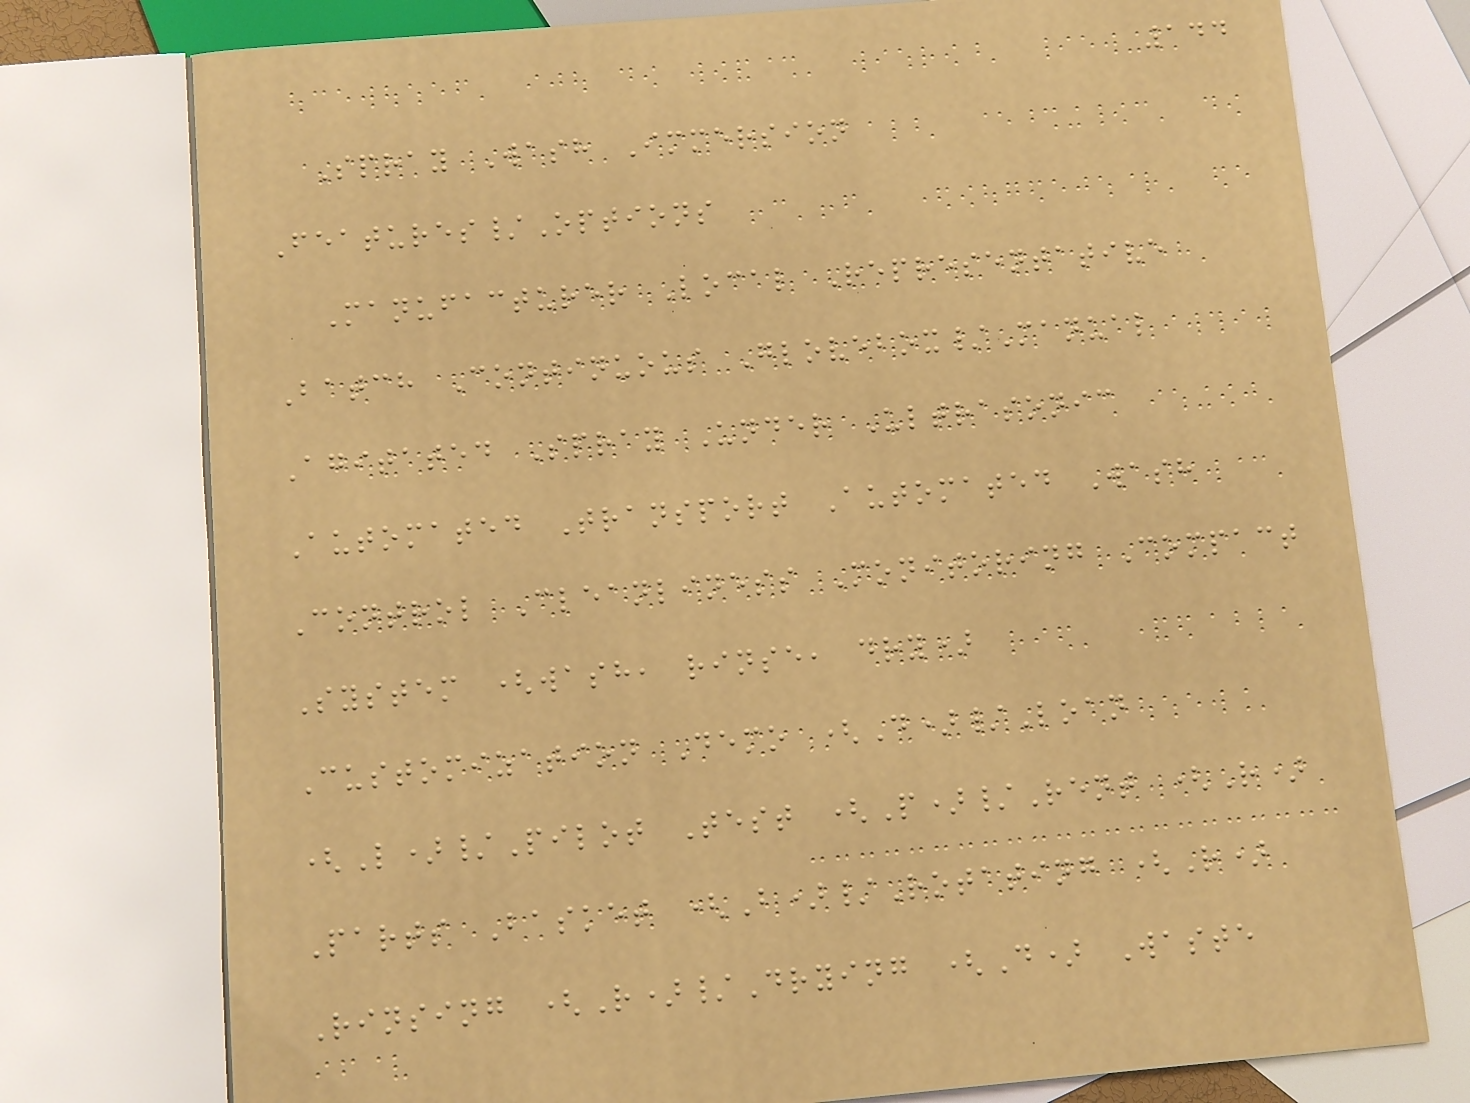144
Spray Wash Immersion
Features/Options
Manufacturer Local Representative
Batch Continuous Glovebox/Manual
Agitated Spray Under Ultrasonic
Automated Transport Automated Wash
Control Cleanliness Monitoring Compact
System (wash, rinse, dry)
Customization Demo (D)/Loan
(L)/Pilot Test (P)/Rent (R)
Parts Basket (B)/Rotating (R)
Rinsing (R)/Drying (D) Waste
